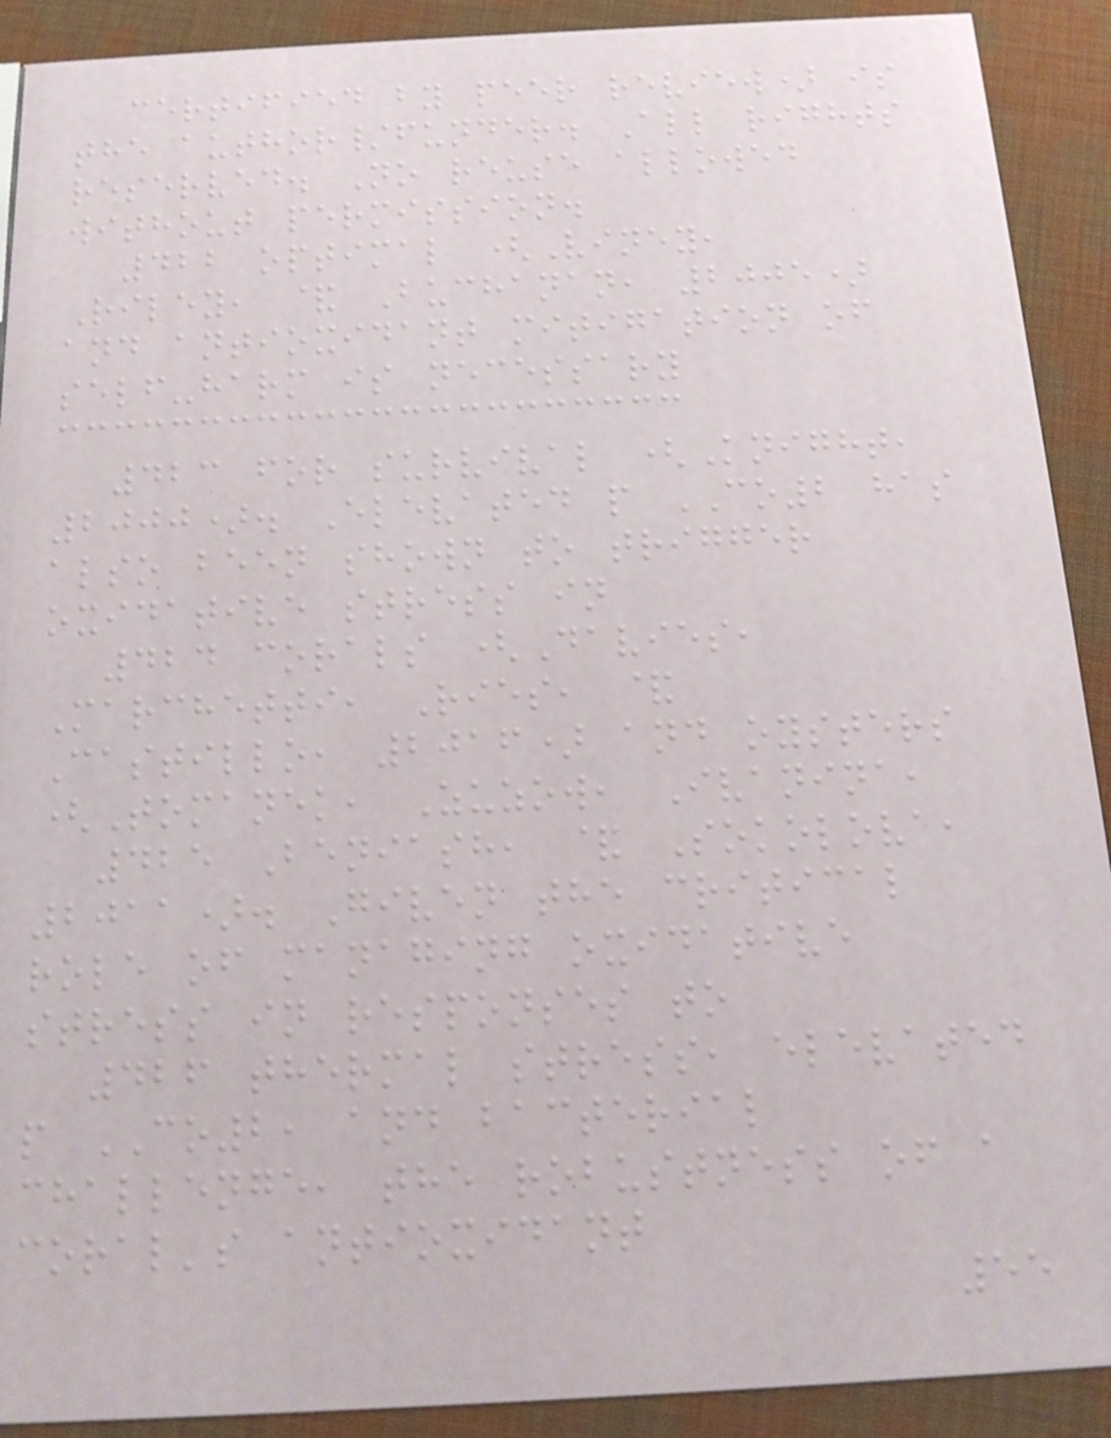certified by peer review) is
the author/funder. All rights
reserved. No reuse allowed
without permission.
422 optimal (Viney,
Riley, & Buchanan, 2005)
and antioxidant mitigation of
self-harm is necessary
423 for survival (Knight,
2000). Elevated p CO2 has
also been shown to trigger
oxidative stress in
424 corals (Davies,
Marchetti, Ries, &
Castillo, 2016) and oysters
(Tomanek, Zuzow, Ivanina,
425 Beniash, & Sokolova,
2011). Given the critical
role of managing oxidative
stress in responses to
426 thermal stress, elevated
p CO2, and bacterial
challenge, the robustness of a
coral's antioxidant
55
